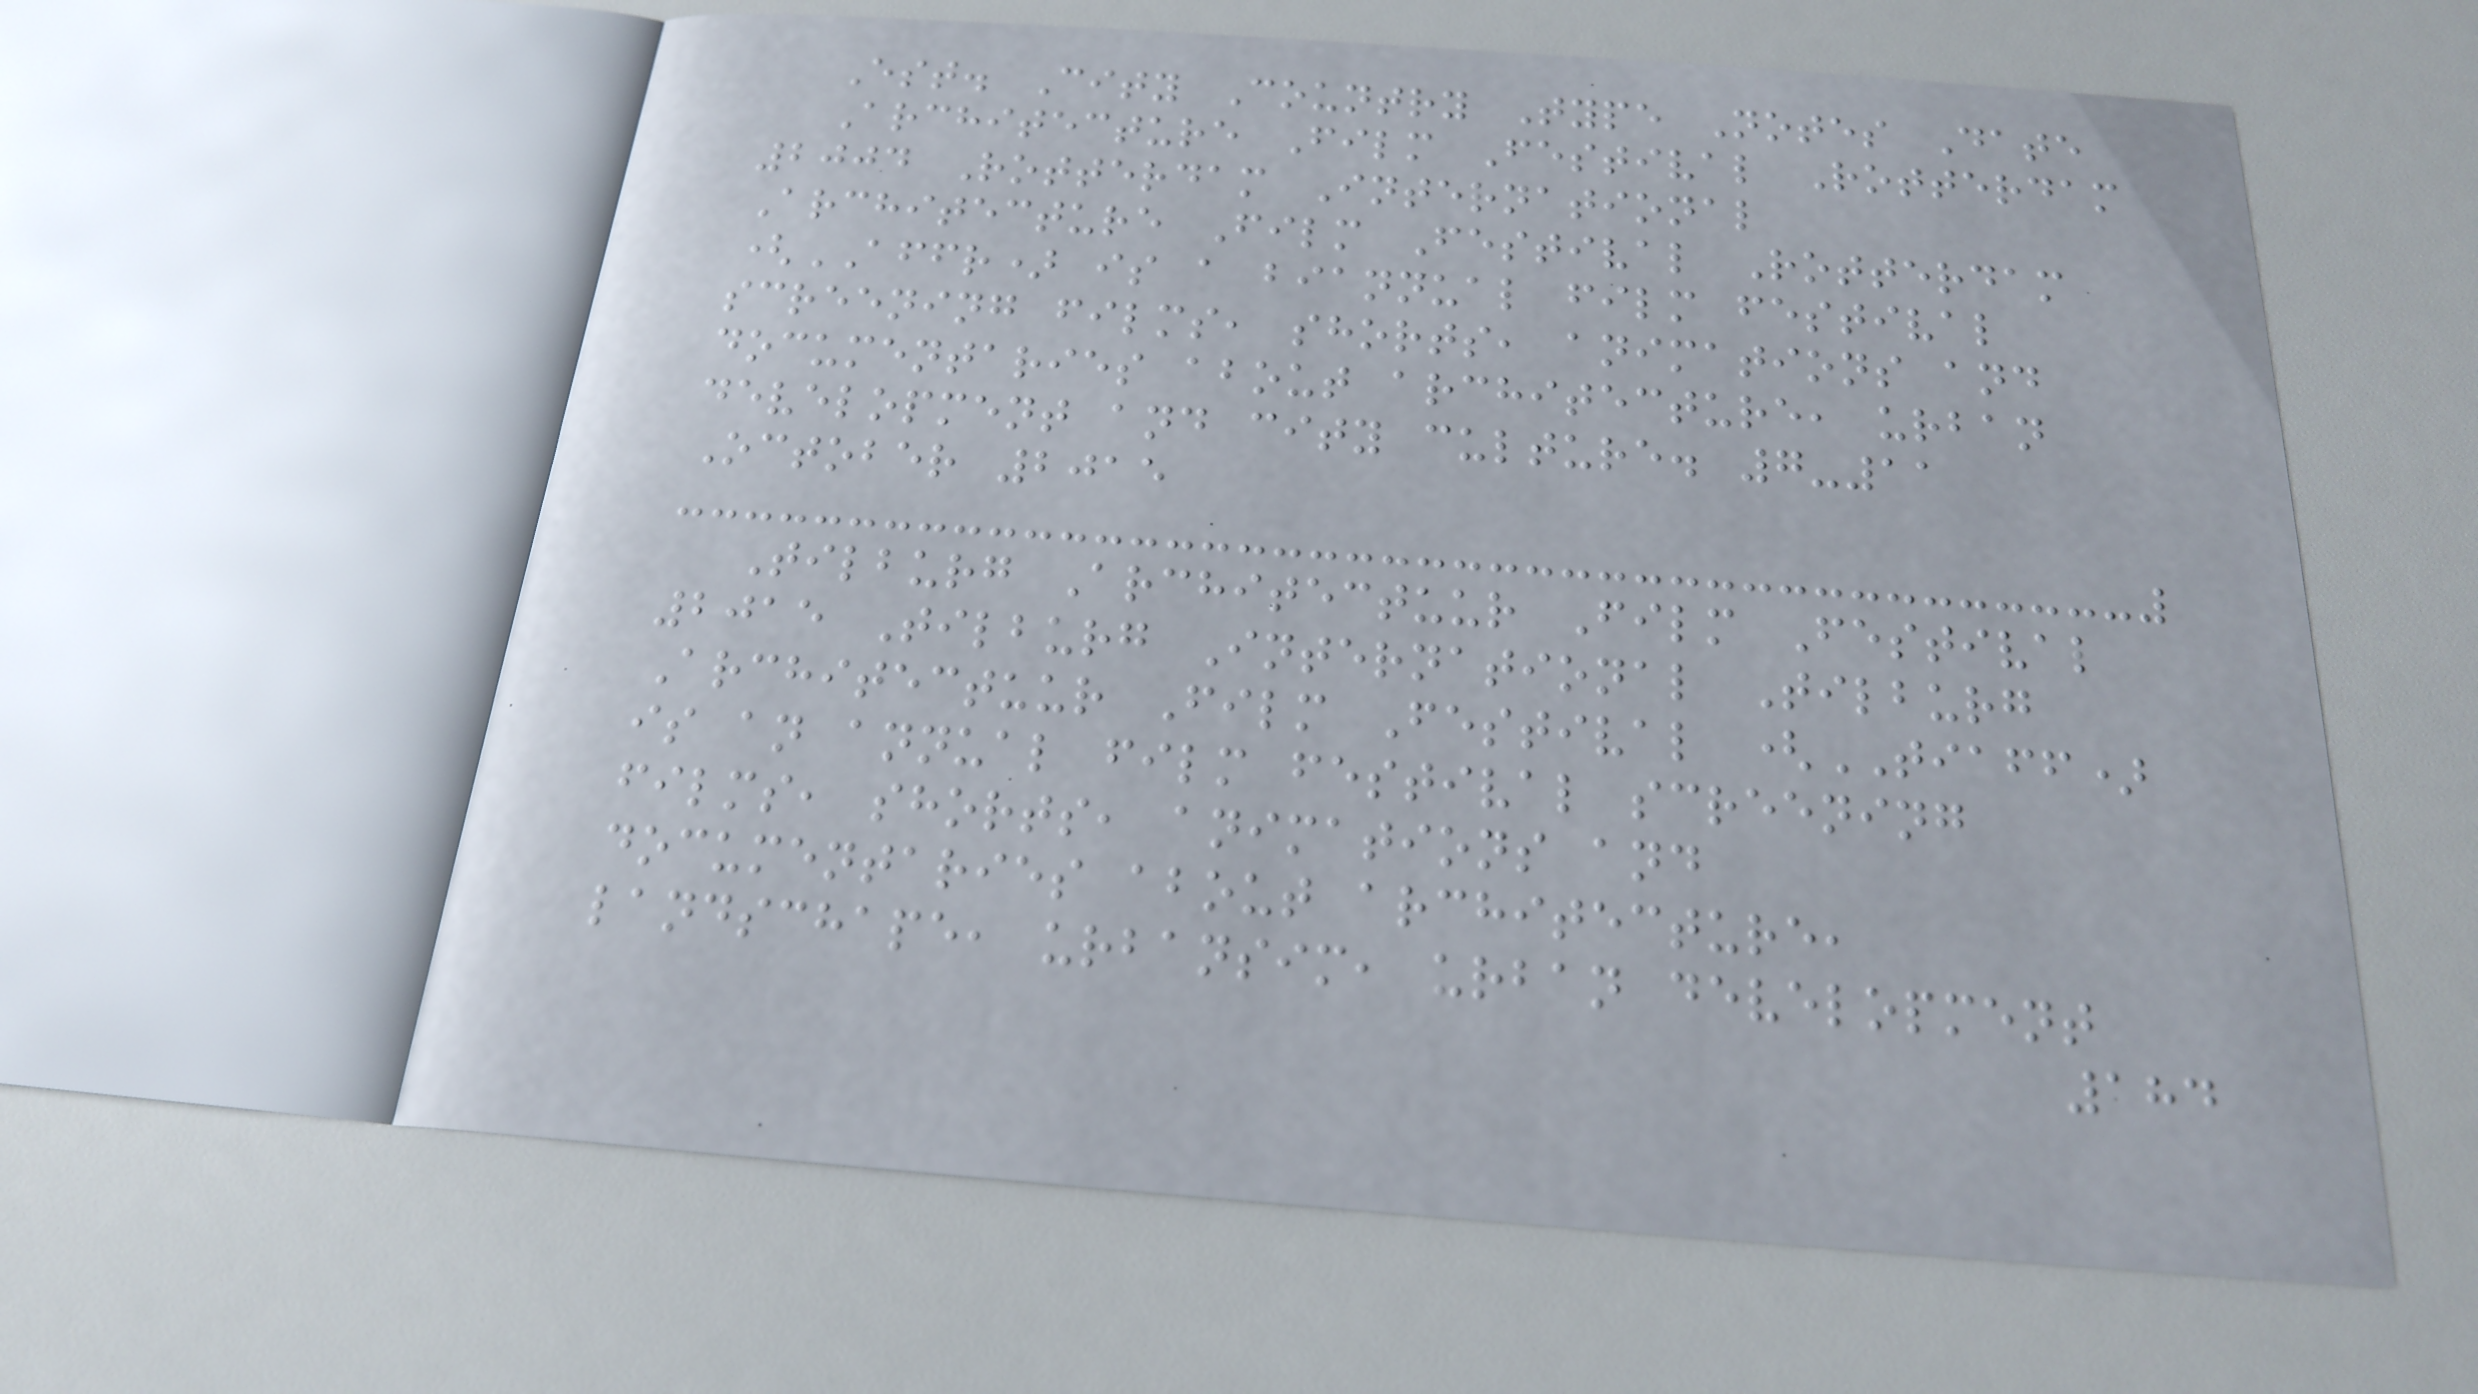Est. City Country Type Notes Date
Architecture Film Festival Rotterdam
2004 Rotterdam International
Architecture Film Festival Rotterdam
(AFFR) is a biannual film festival
screening films, shorts, animations and
documentaries about architecture, urban
development and city culture. 7-11
October 2015
Tilburg Architectuur Film Festival
2015 Tilburg International Tilburg
Architectuur Film Festival (TIAFF)
is an annual film festival screening
films, shorts, animations and
documentaries about architecture,
landschape, urbansim, urban development
184
